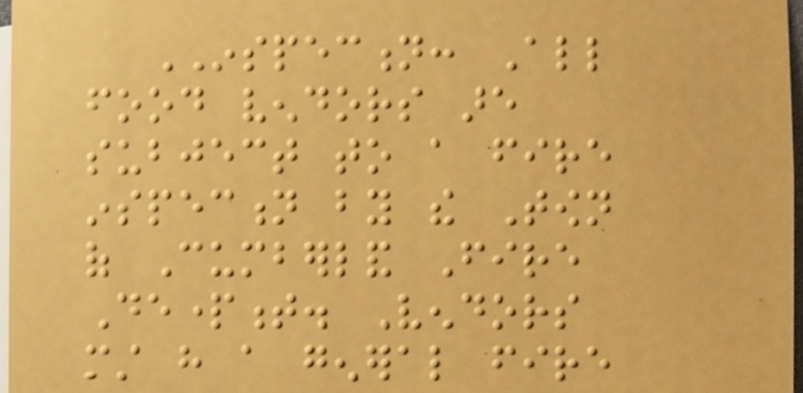INSPECTION: All
food vendors are
subject to a fire
inspection by the Town
of Cumberland Fire
Department. Vendors
must have a general fire
